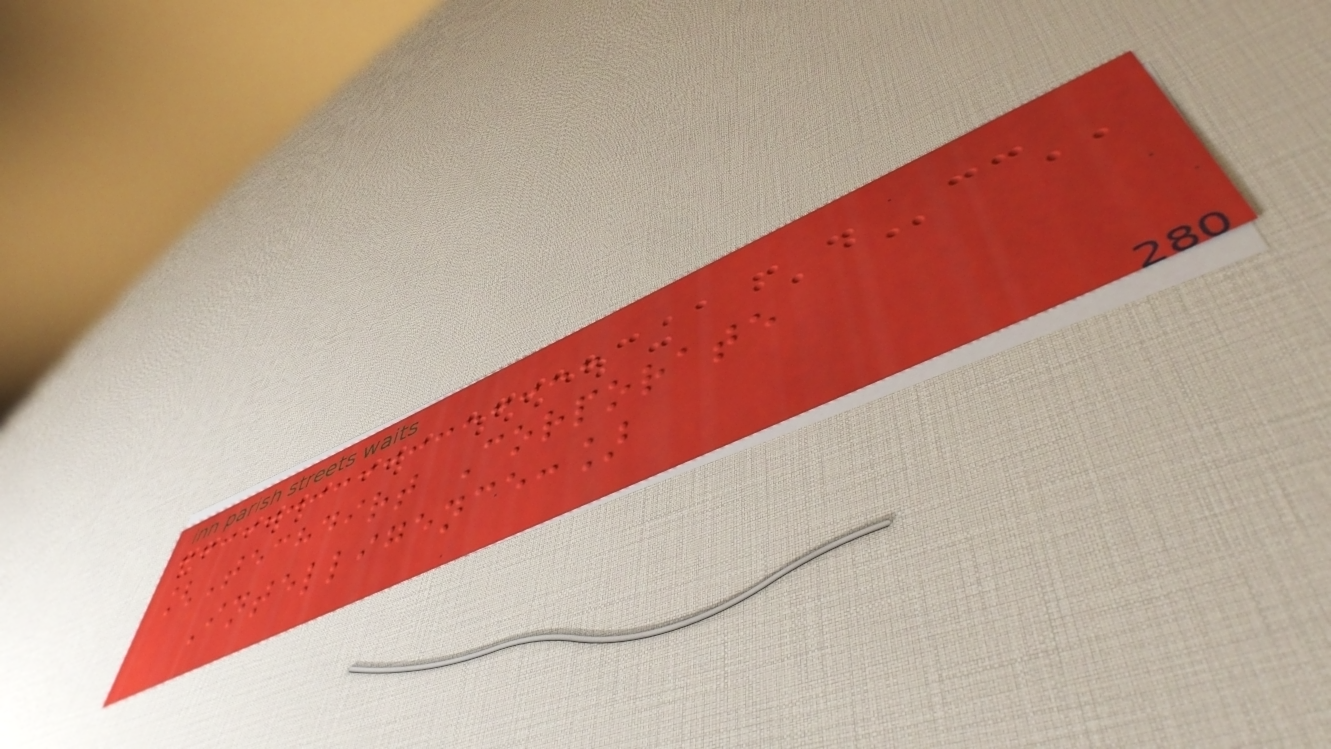[Techdirt Corporate
Intelligence:]
